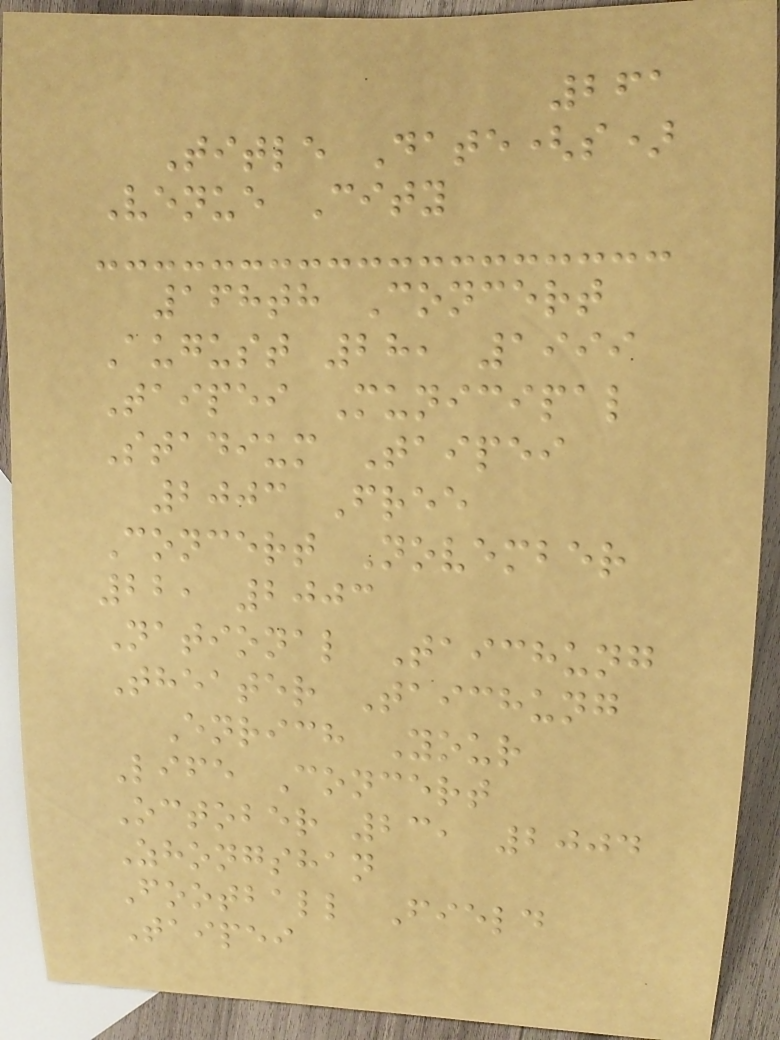261
Title Date(s)
Venue City
168th Concert
August 28, 1999
Taipei Municipal
Stadium Taipei
2003 Free
Concert November
22, 2003
National Taichung
Theater Taichung
Enrich Your
Life Concert
October 23, 2004
Zhongshan
Football Field
Taipei
